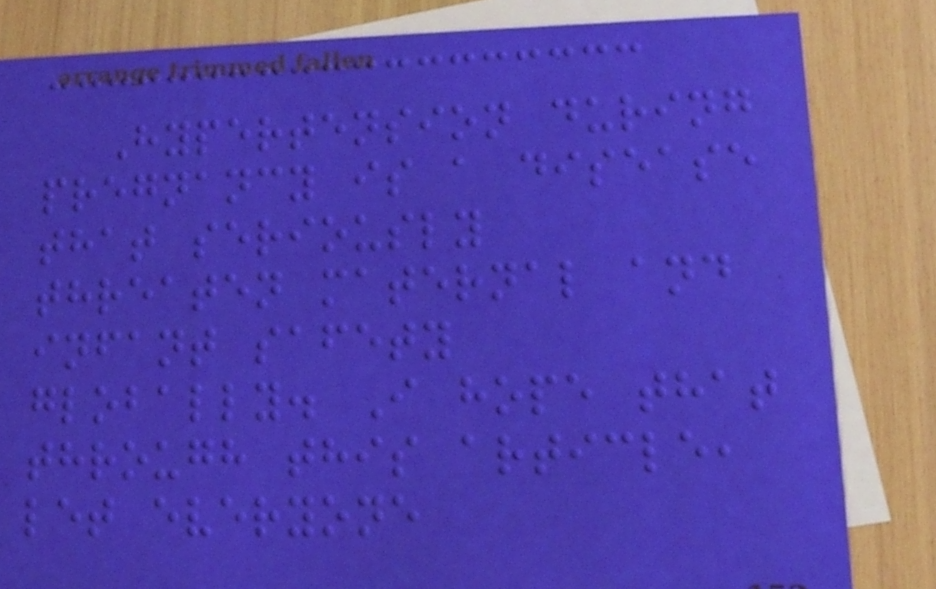Hypertension during
pregnancy is a disease
that seriously
threaten maternal and
infant safety
globally. I hope that
through this article,
let everyone
